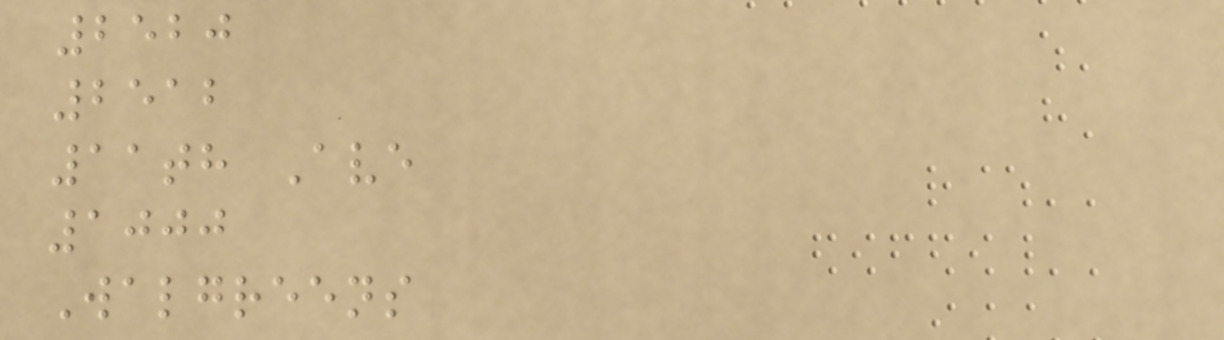2520
2512
11th Ave
1000
Walgreens
